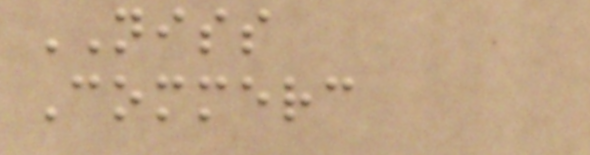NISS
Commerc
